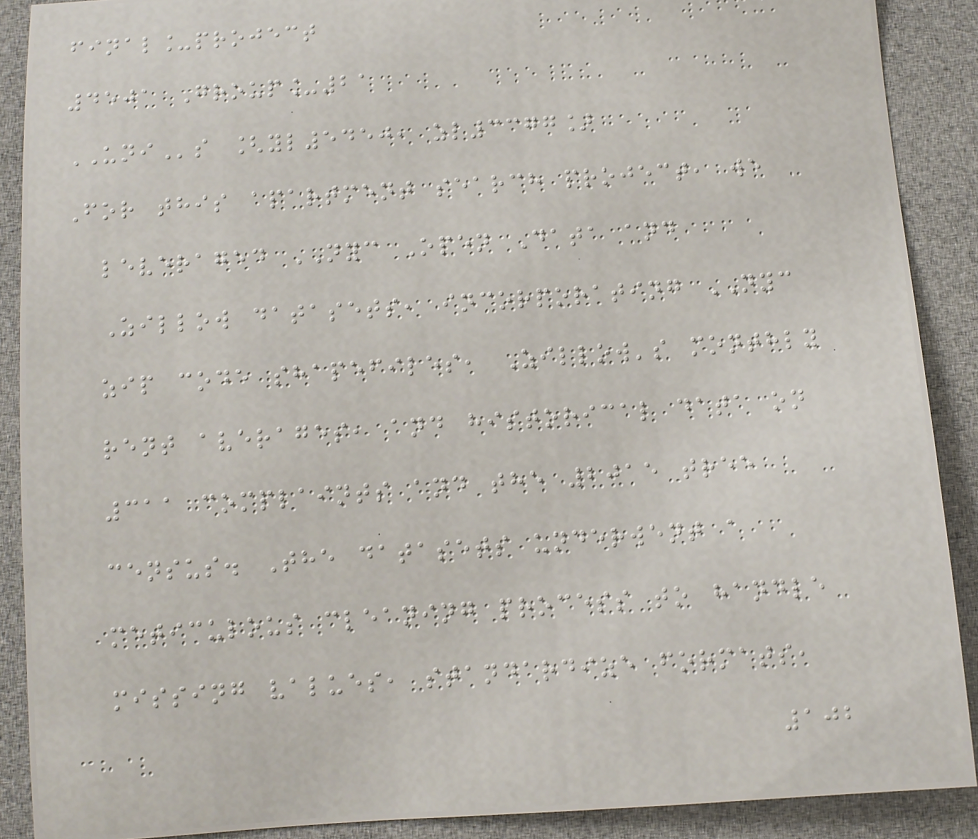final_project
4501 Group_21
UNIs [yl5450, zl3377]
For this apartment search project, we
leveraged NYC Open Data and
Zillow datasets, incorporating NYC
zip code shapefiles, Zillow's monthly
rent averages, and historical data on
311 complaints and the 2015 tree
census. The datasets underwent a
meticulous cleaning process to handle
missing values, standardize formats,
102
